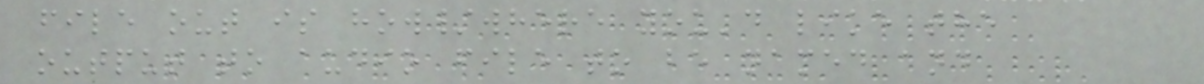file out is how/where you'd like the
output to audio file to be named and
